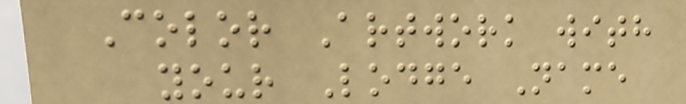Color Artwork with
your Lodge Name
